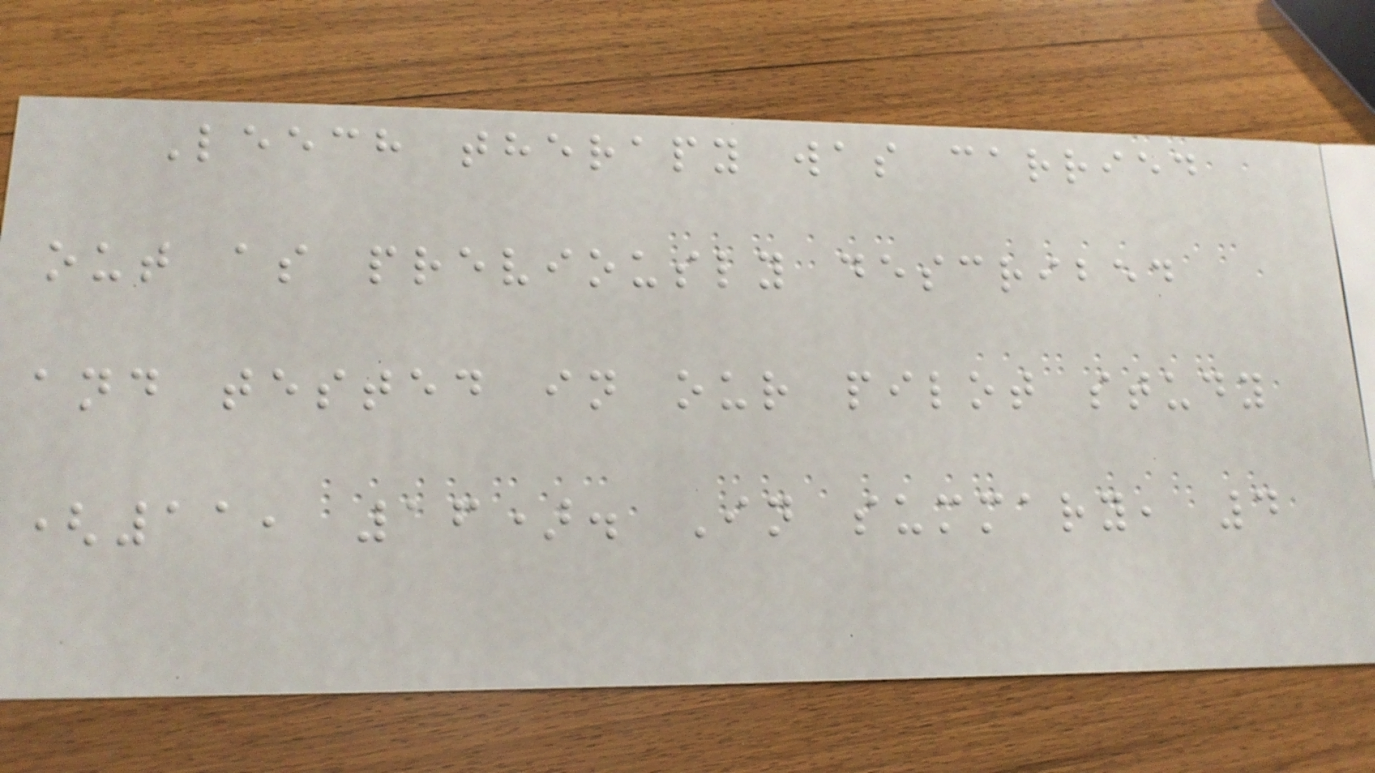Leech therapy was carried
out as previously described
and tested in our pilot study
(11, 16). In summary, 4
